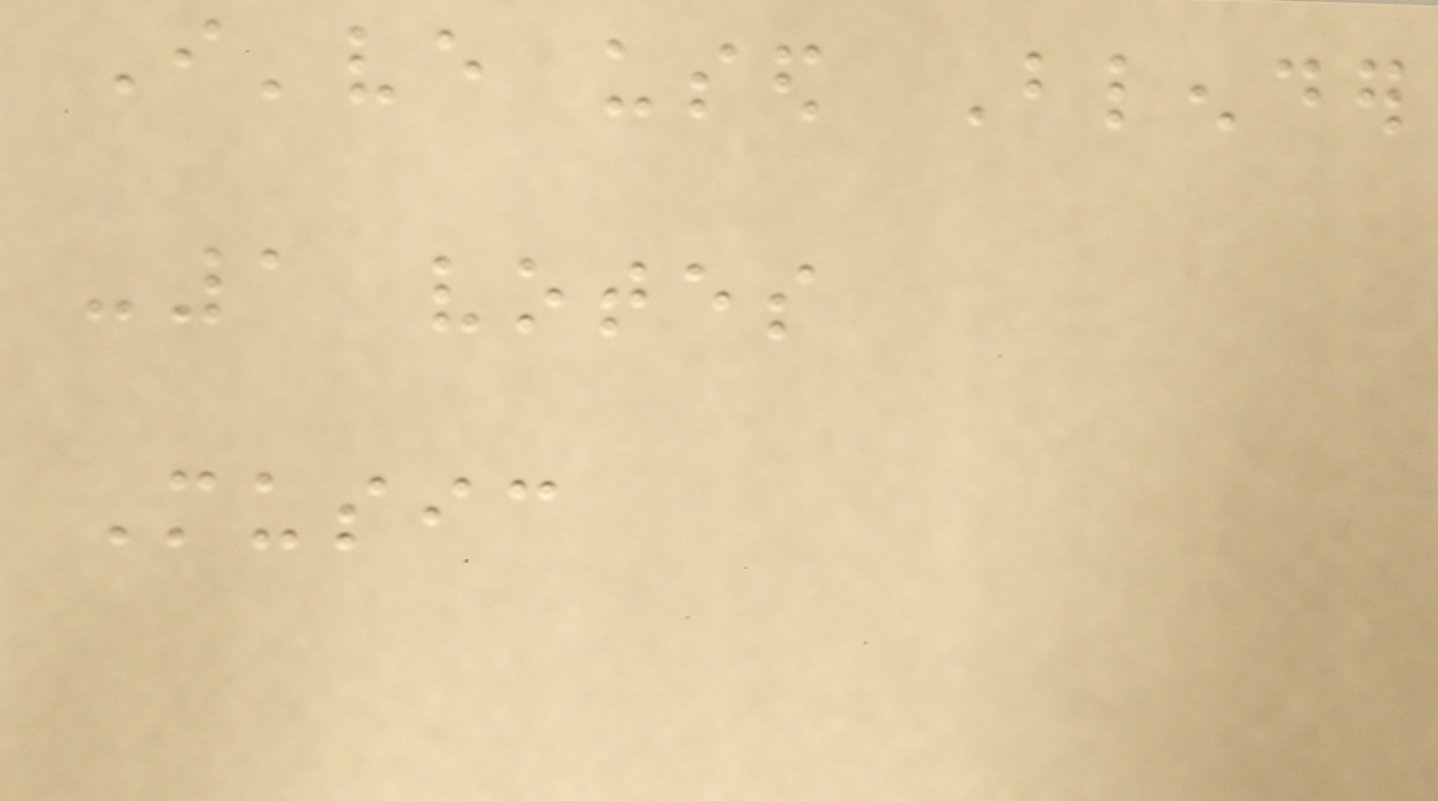I've used Blender
-1 votes
Music
